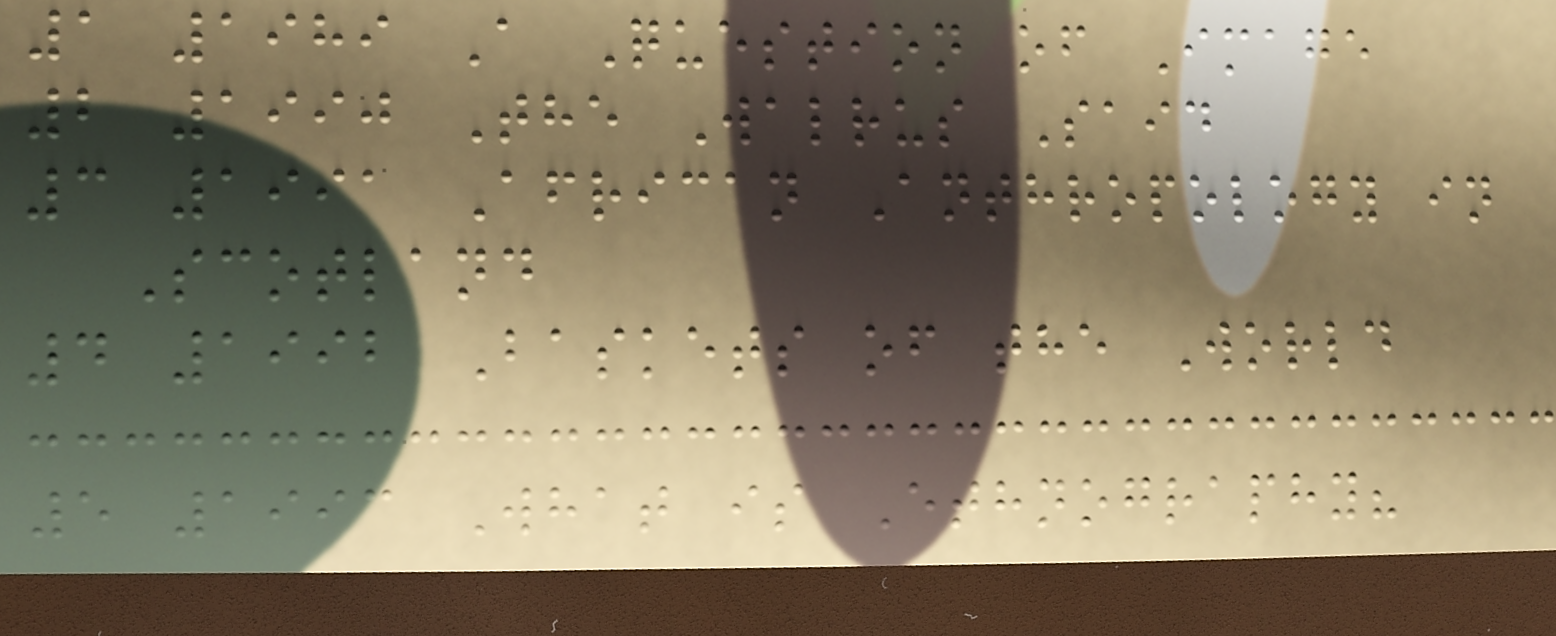1 1989 A Question of Image
2 1990 The Walrus Said
3 1991 African Anthropology in
Scotland
4 1992 Baskets of the World
5 1993 What is Ethnography?
